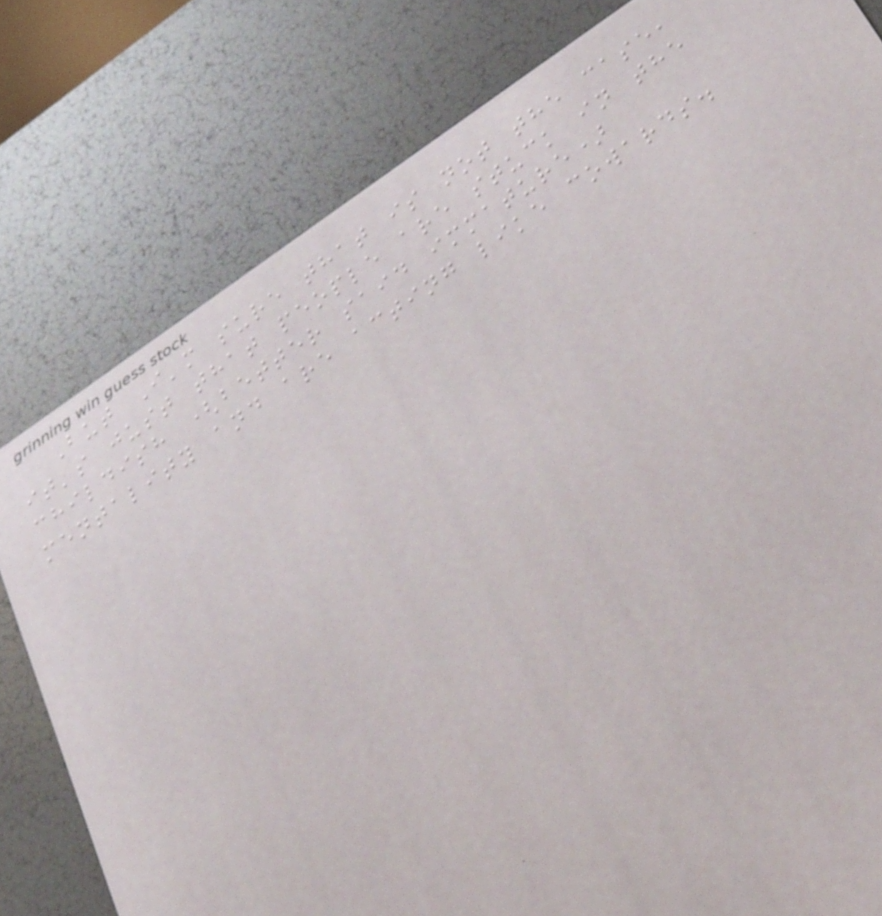But I'm sure that is not the case,
it's just that people are stuck in the
childish (better said immature)
mentality and are acting like cowards.
